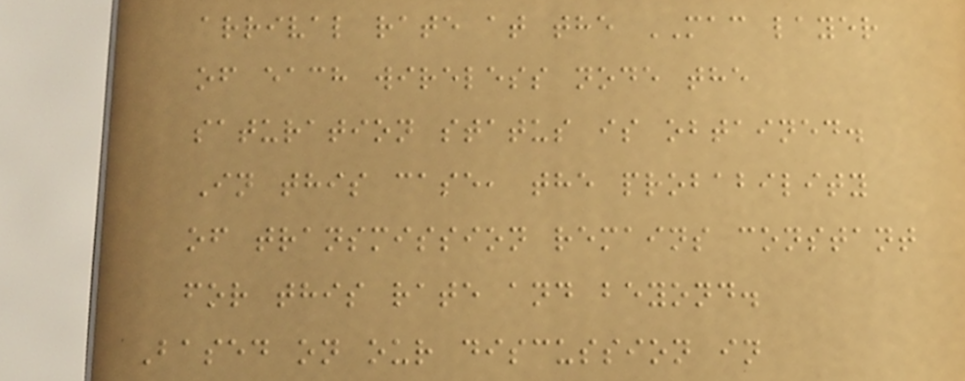arrival rate at the MAC layer
of each wireless node the
saturation status is obtained.
In this case, the probability
of transmission remains constant
for this rate and beyond.
Based on our discussion in
